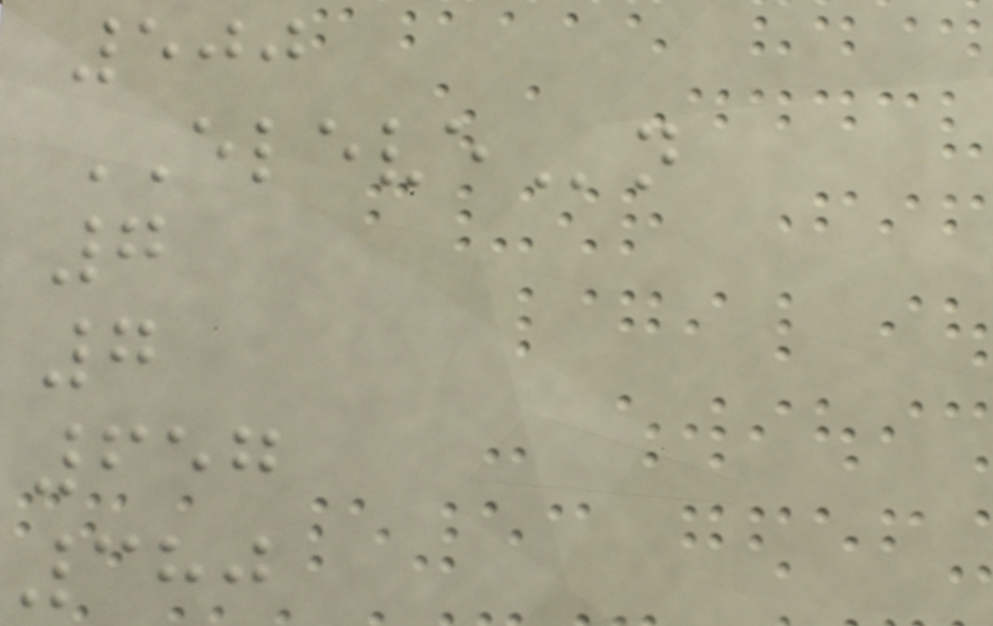500
ELEVEn
7
7
657
380
